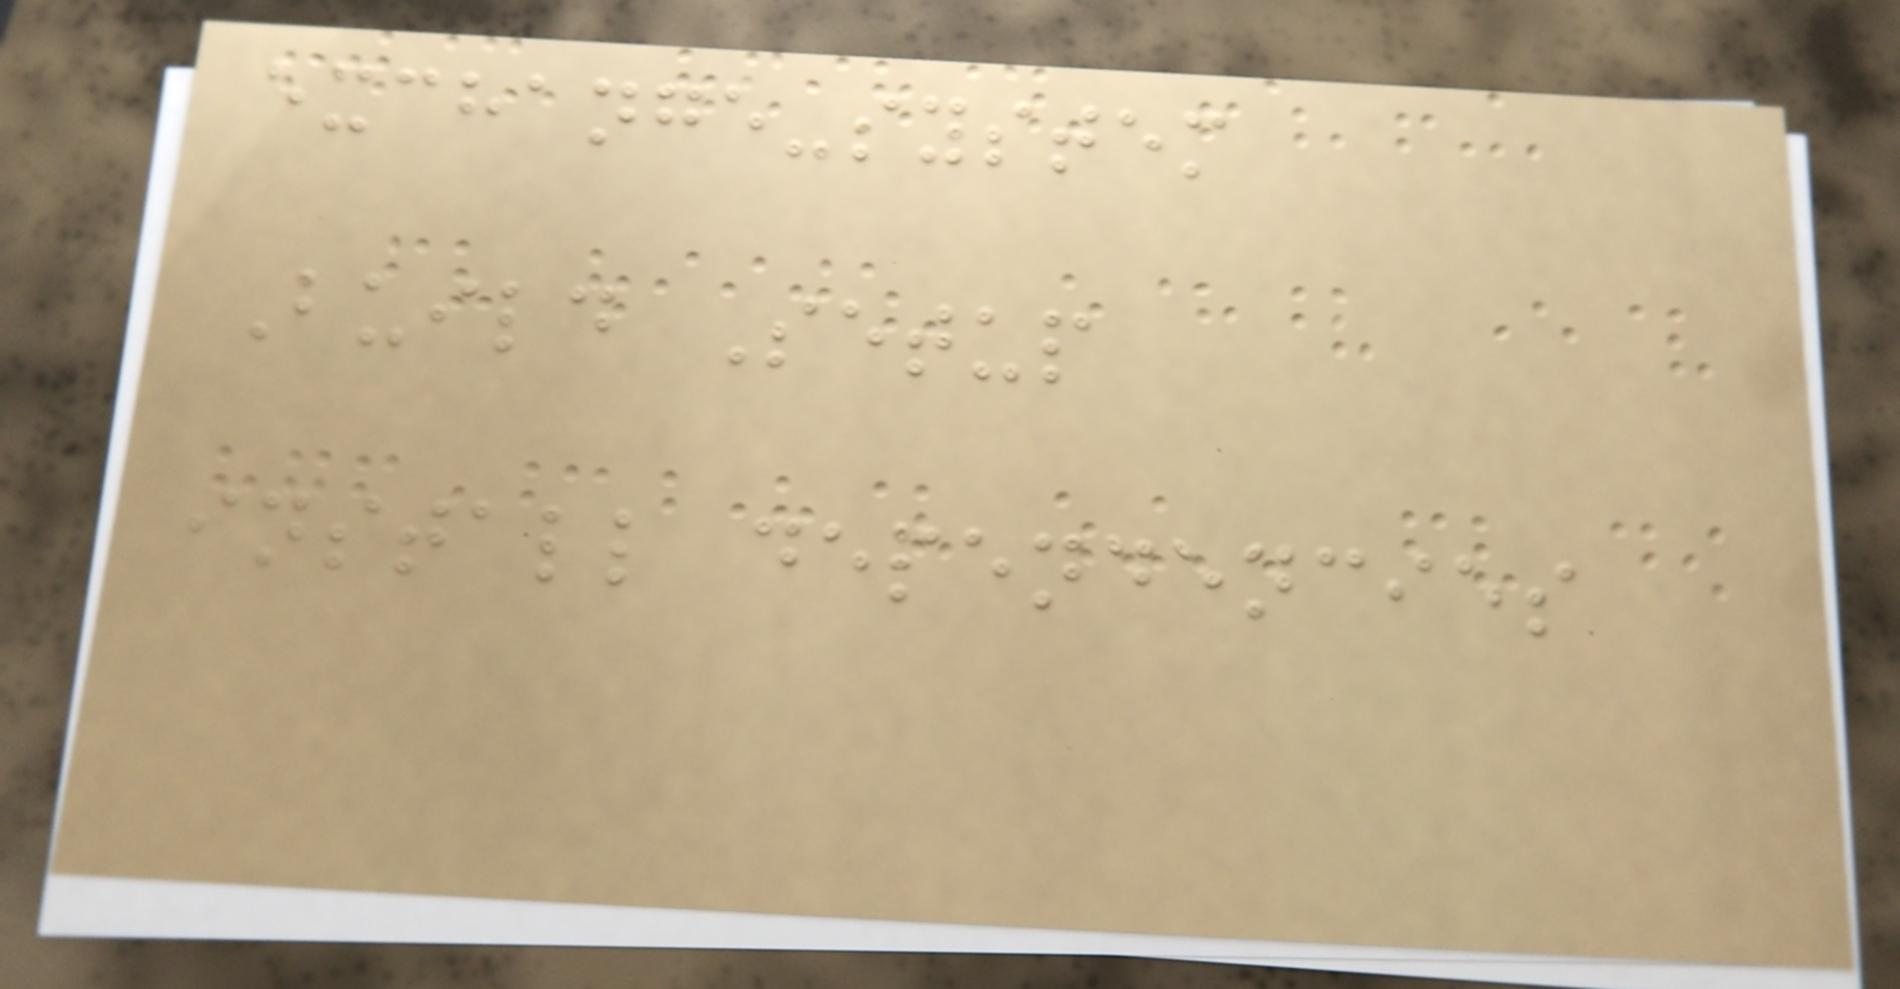exchange-system
Build Setup
install dependencies
